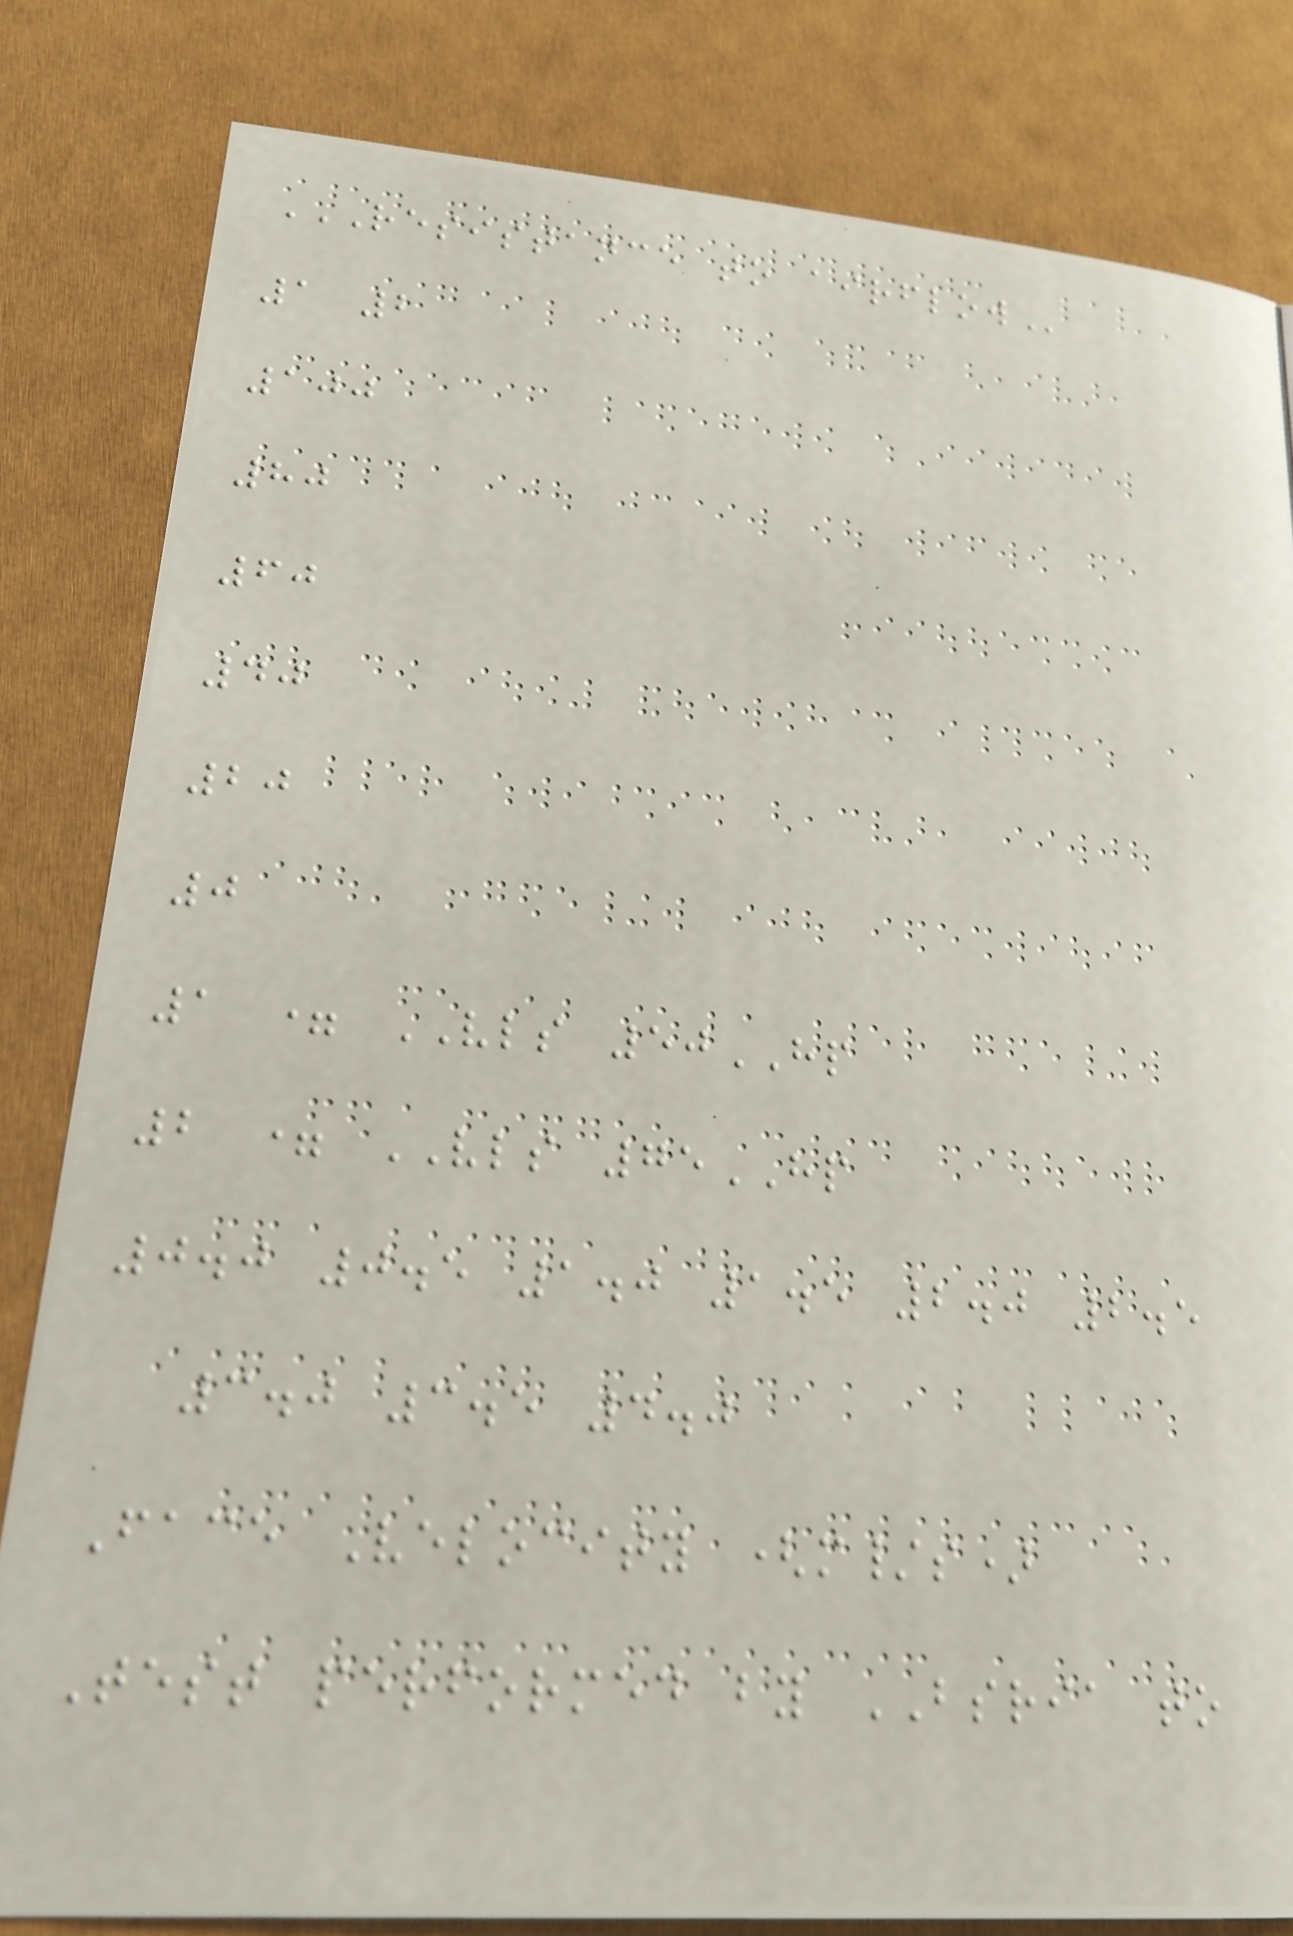RESISTANCE TO AIRFLOW
1 2
100
80
60
40
20
0
1 = VLS 50HP
2 = VLS 75HP
0.0 0.5 1.0 1.5 2.0 2.5
3.0 3.5 4.0
Face Velocity (m/s)
Test performed by BSRIA to
